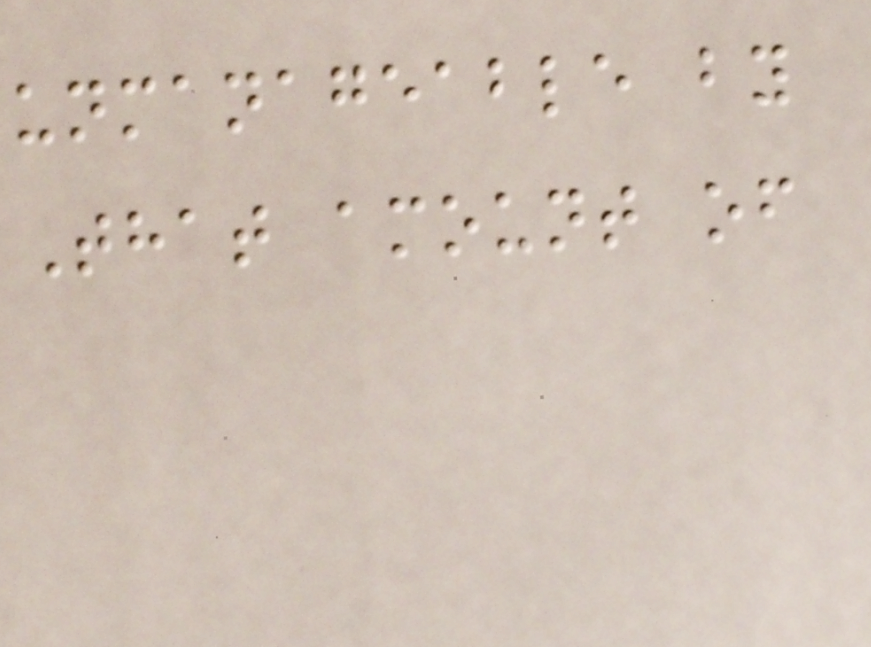unmanageable by
That amount of
